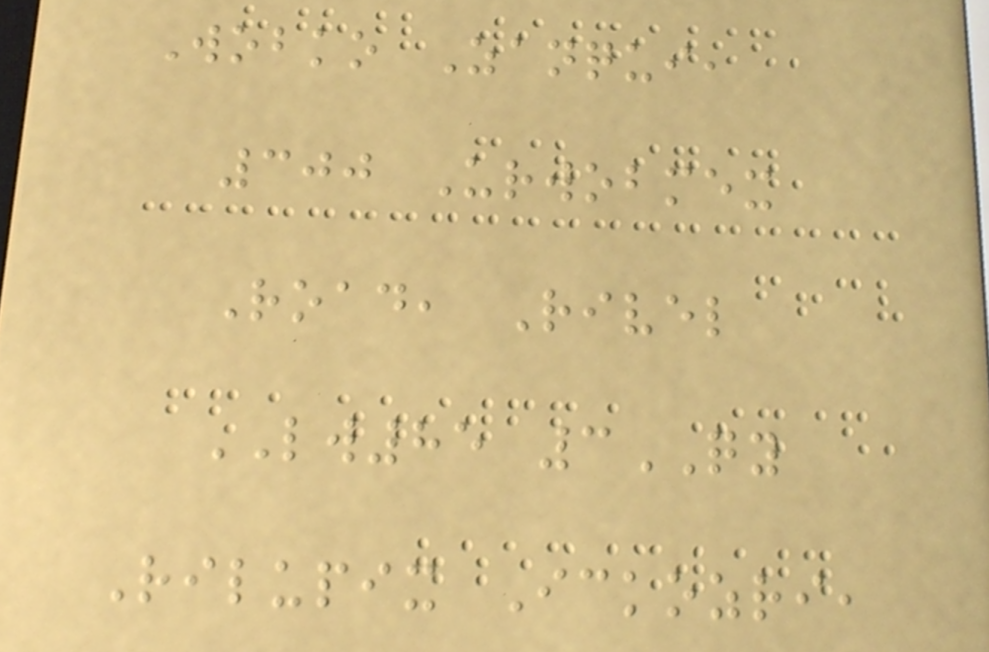Wobko Zanqui,
300 Urwobmex
Road, Rivel
LW85 3QY
Rilupix Ickozri,
